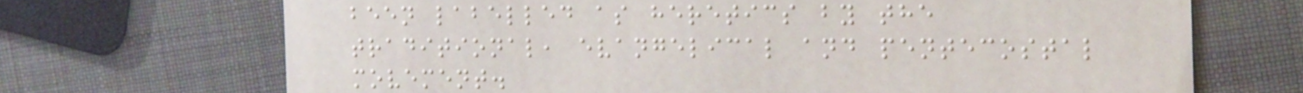been labelled as heretics by the
traditional, evangelical and pentecostal
movement.
